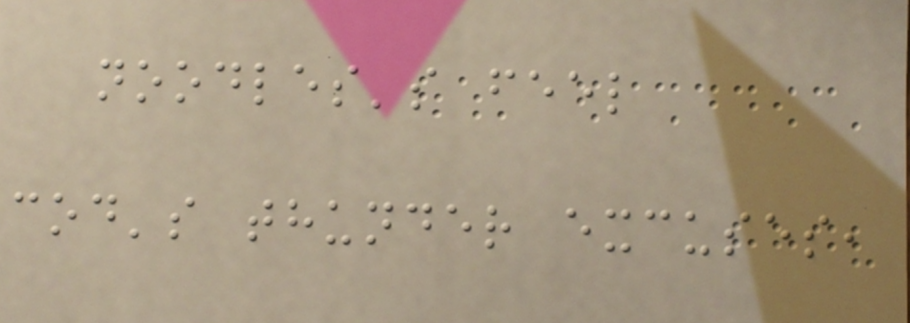noodles's feel
cod's thunder excuses,
